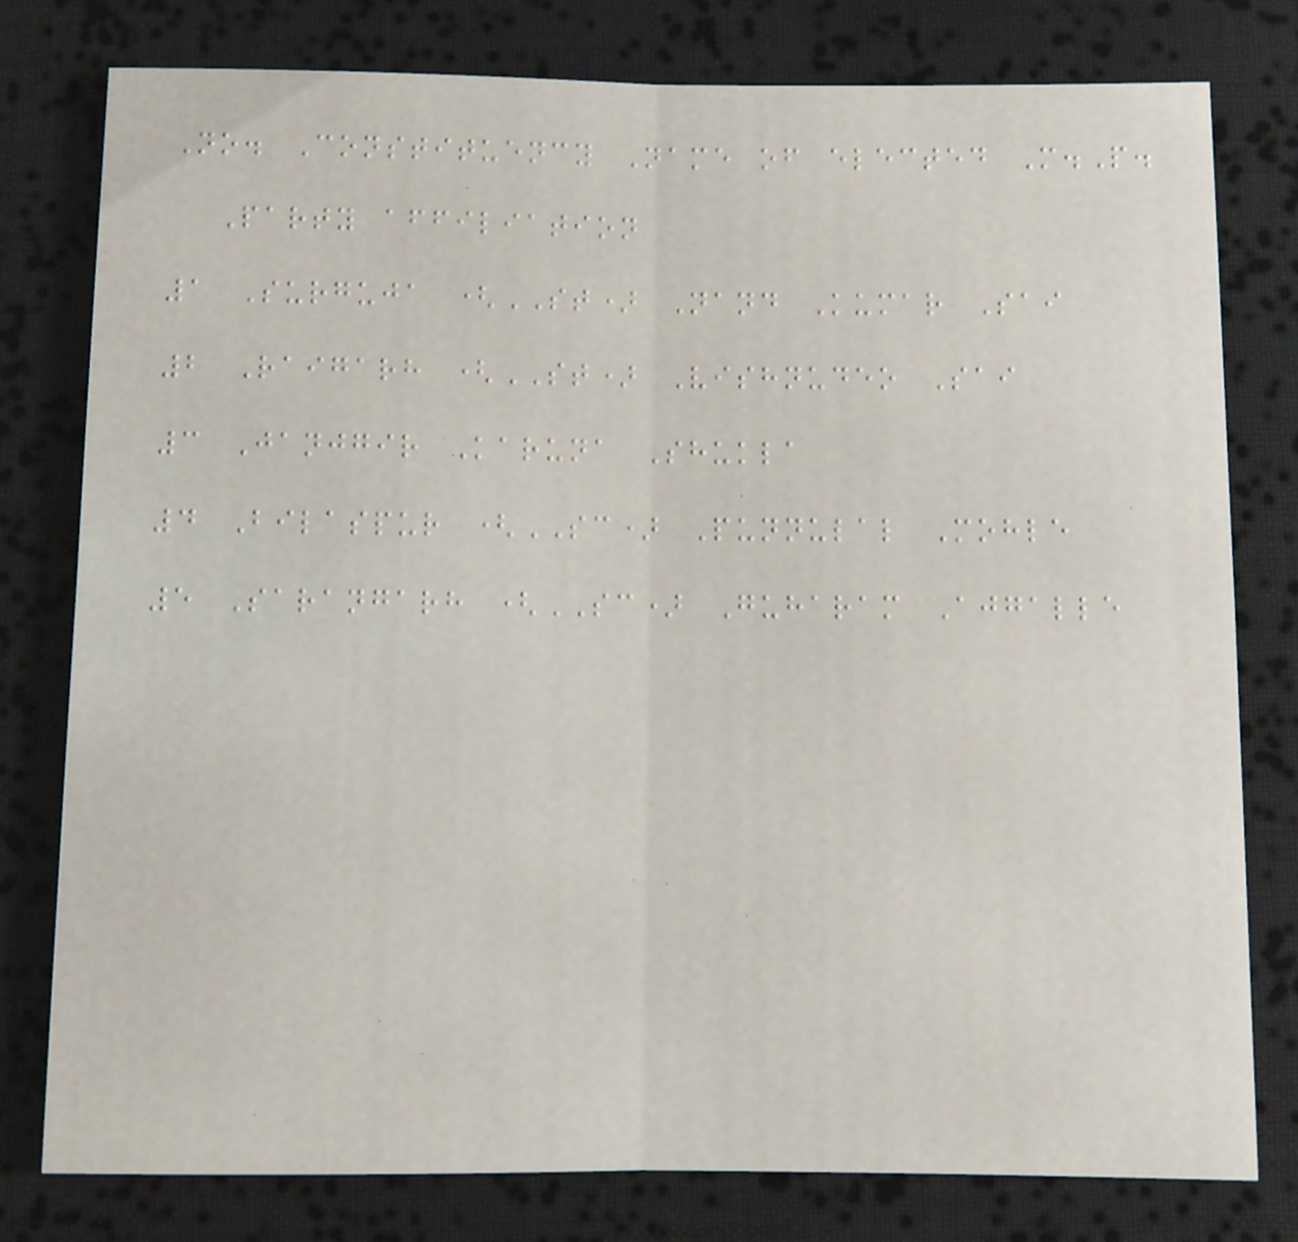No. Constituency Name of elected M.P.
Party affiliation
1 Surguja (ST) Nand Kumar Sai
2 Raigarh (ST) Vishnudeo Sai
3 Janjgir Karuna Shukla
4 Bilaspur (SC) Punnulal Mohle
5 Sarangarh (SC) Guharam Ajgalle
